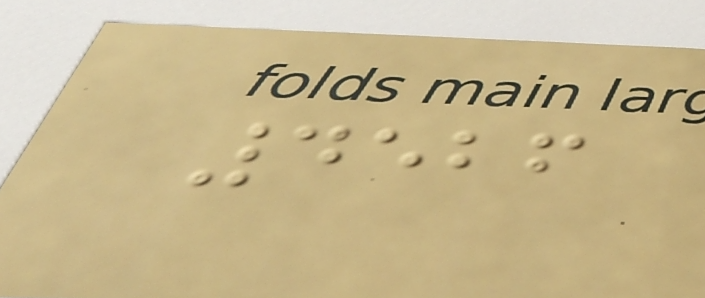4526
